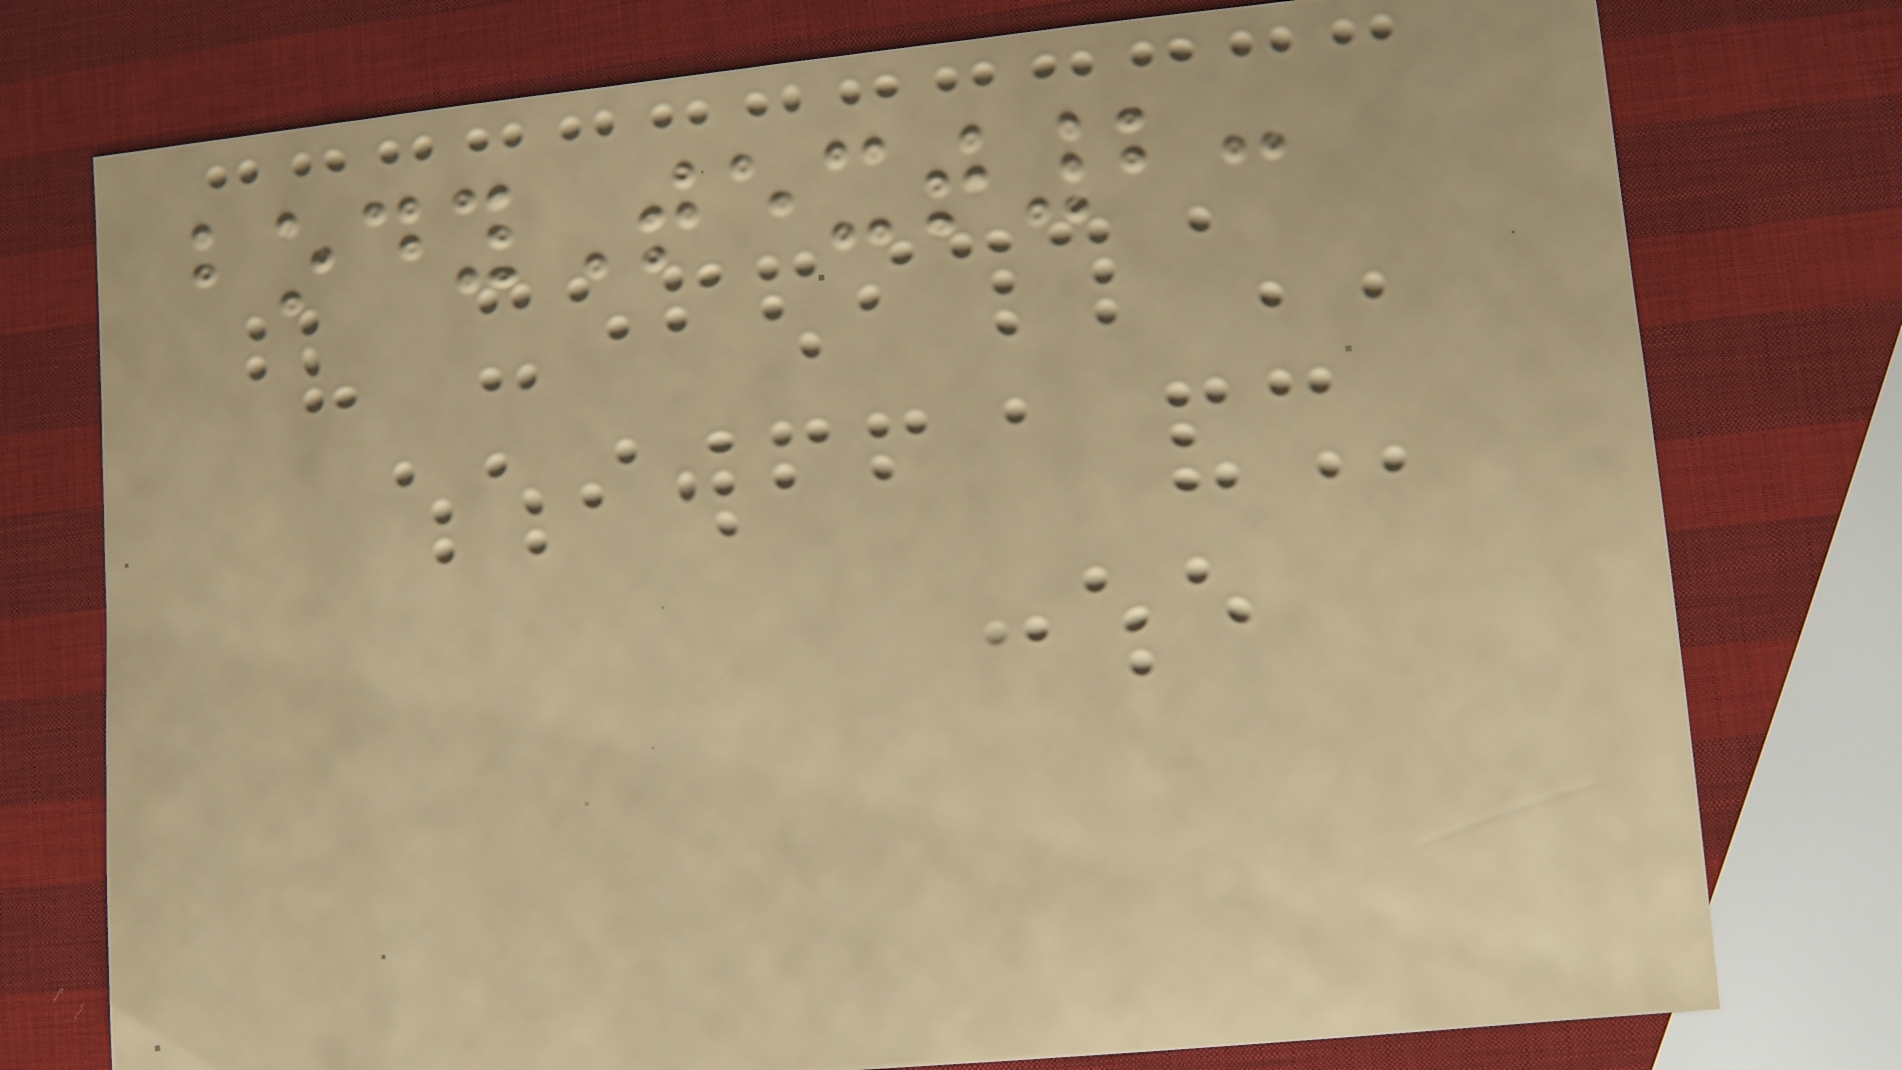bodyText2:
